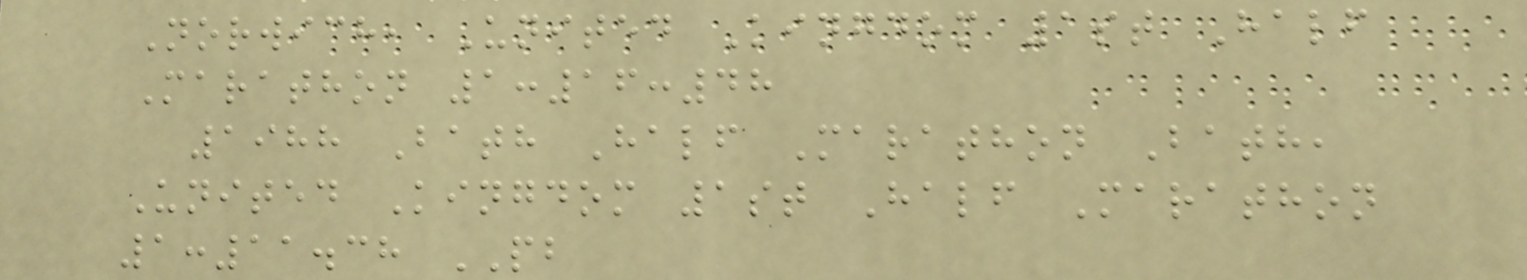Norwich, United Kingdom 1st Half
Marathon 1:16:48
1988 Bath Half Marathon Bath,
United Kingdom 1st Half Marathon
1:11.38 PB
